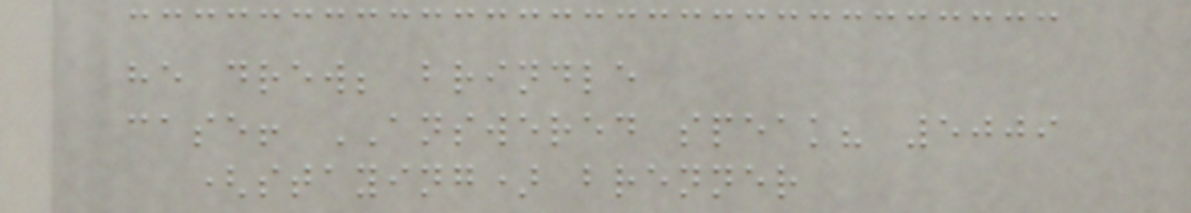he drew; brindle
case! ANSWERED speak? 5009
(staying) brenner
